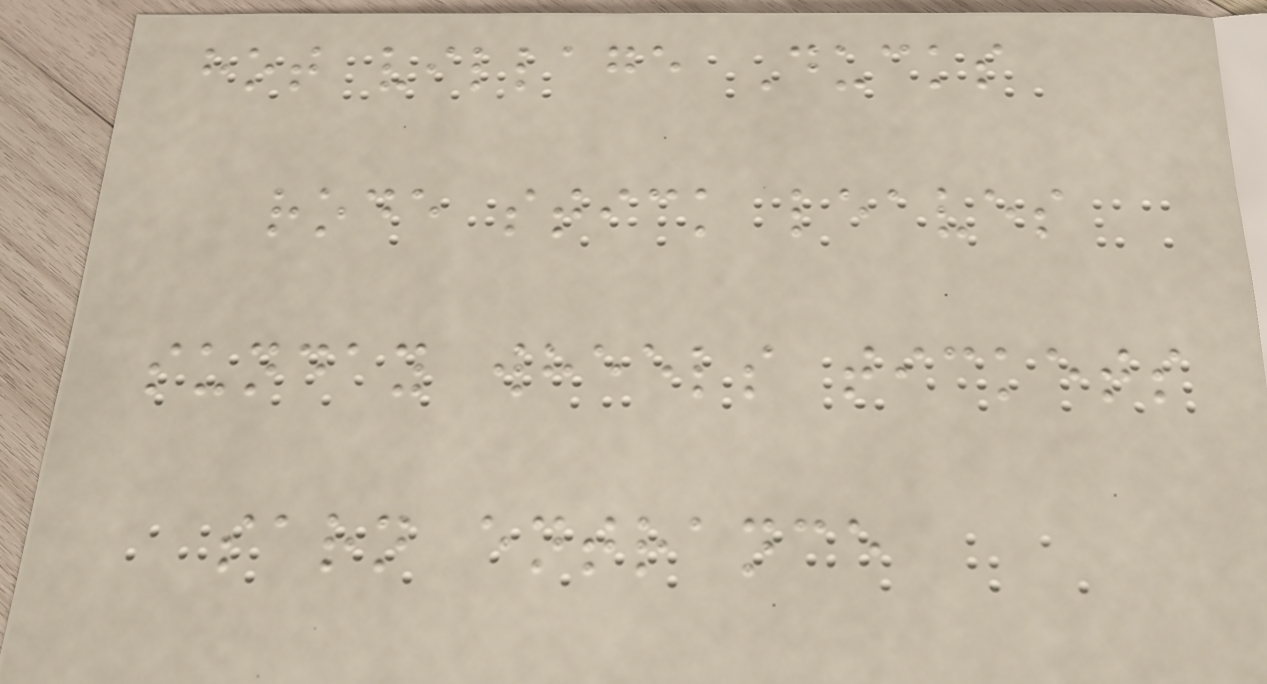hot village Ducks
rode stick leaves
sunday wheels tickets
sarn entrance
